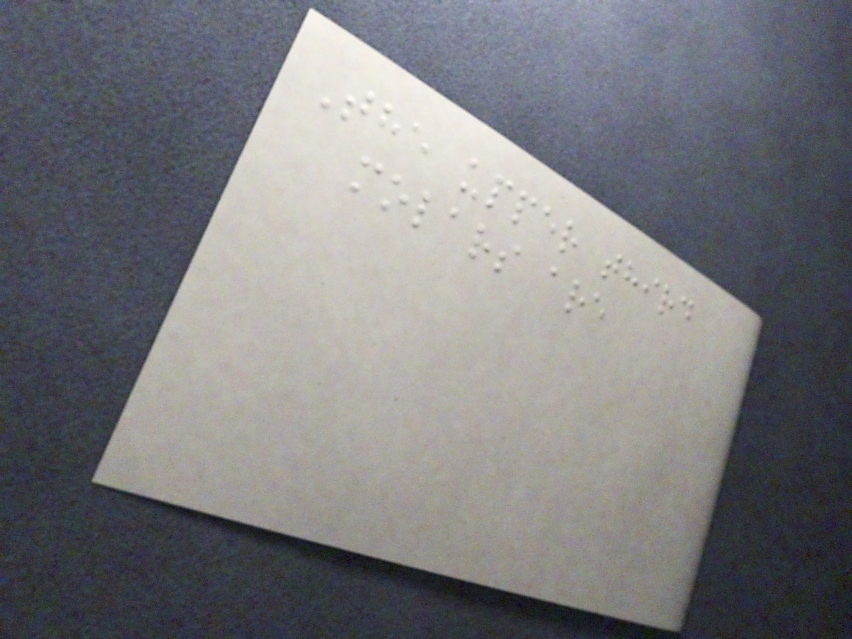The upper third
molars are
